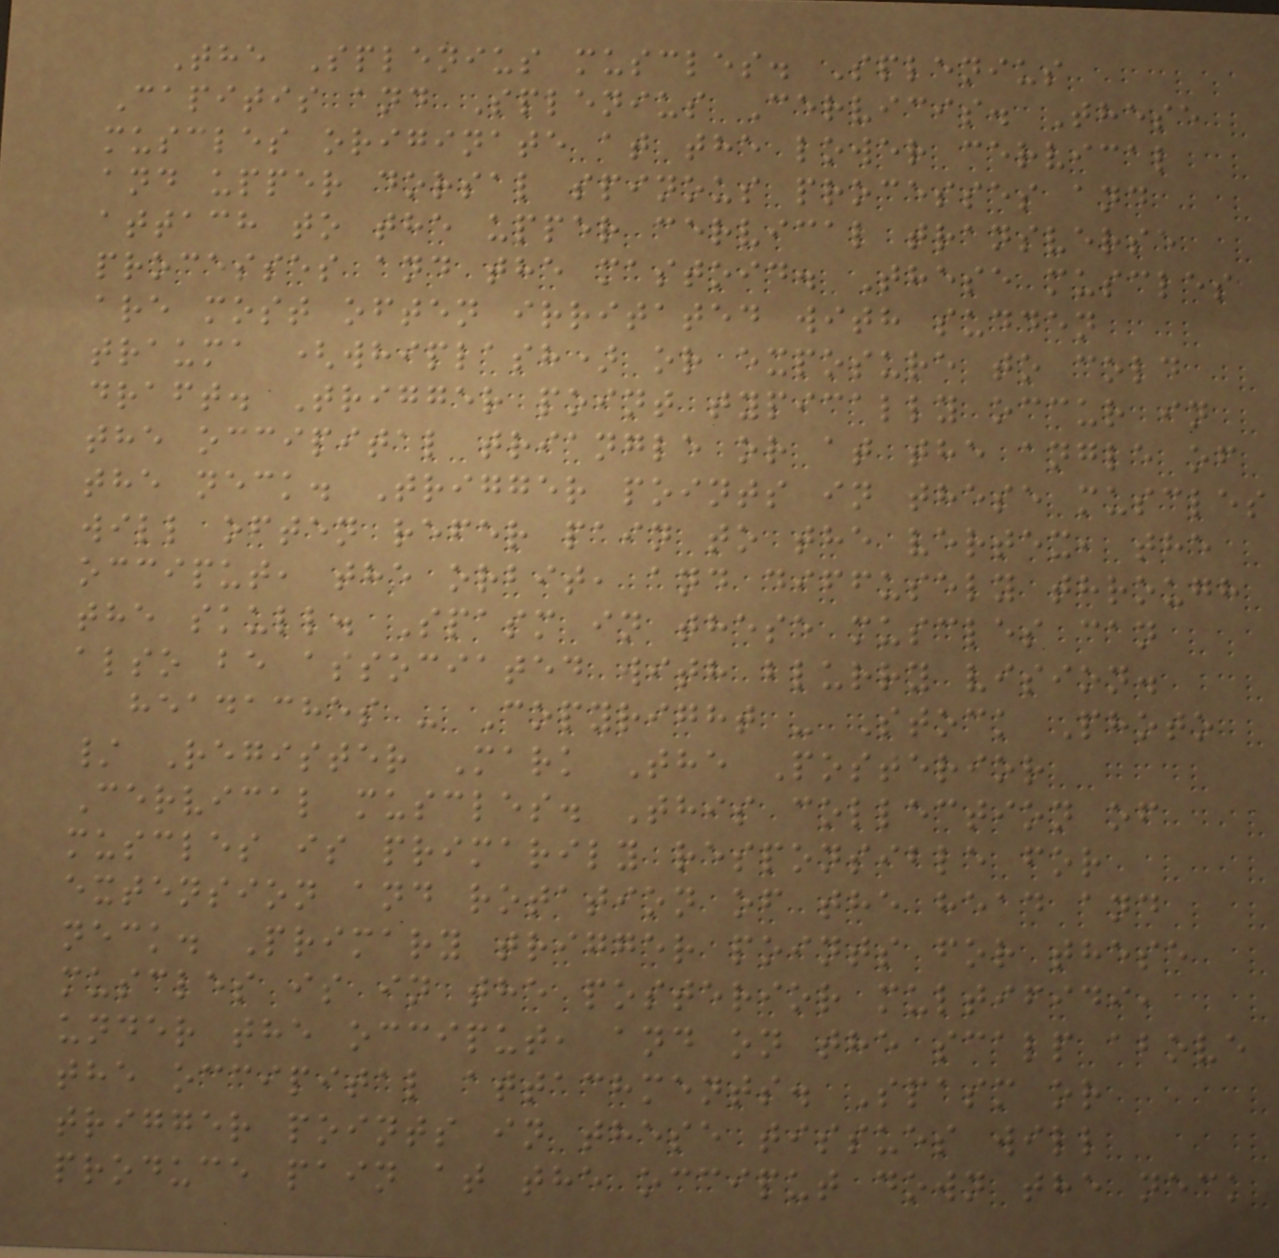The Splenius muscles. Splenius
Capitis and Splenius Cervicis. These
muscles originate at the lower cervical
and upper dorsal spinous processes and
attach to the upper cervical transverse
processes and the mastoid. These muscles
are most often irritated with sudden
trauma (whiplash) or exposure to cold
draft. Trigger point typically occur in
the occipital triangle or at the angle of
the neck. Trigger points in these muscles
will often refer pain to the vertex, the
occiput, the orbit, and diffusely through
the skull. Spasm in these muscles can
also be associated with blurry vision.
headaches - Copyright - Stock Photo
/ Register Mark The Posterior
Cervical muscles. This collection of
muscles is primarily responsible for
extension and rotation of the head and
neck. Primary trigger points for these
muscles is in the posterior multifidi,
under the occiput, and on the scalp above
the occipital attachments. Spasm or
trigger points in these tissues will
produce pain at the occiput down the neck
